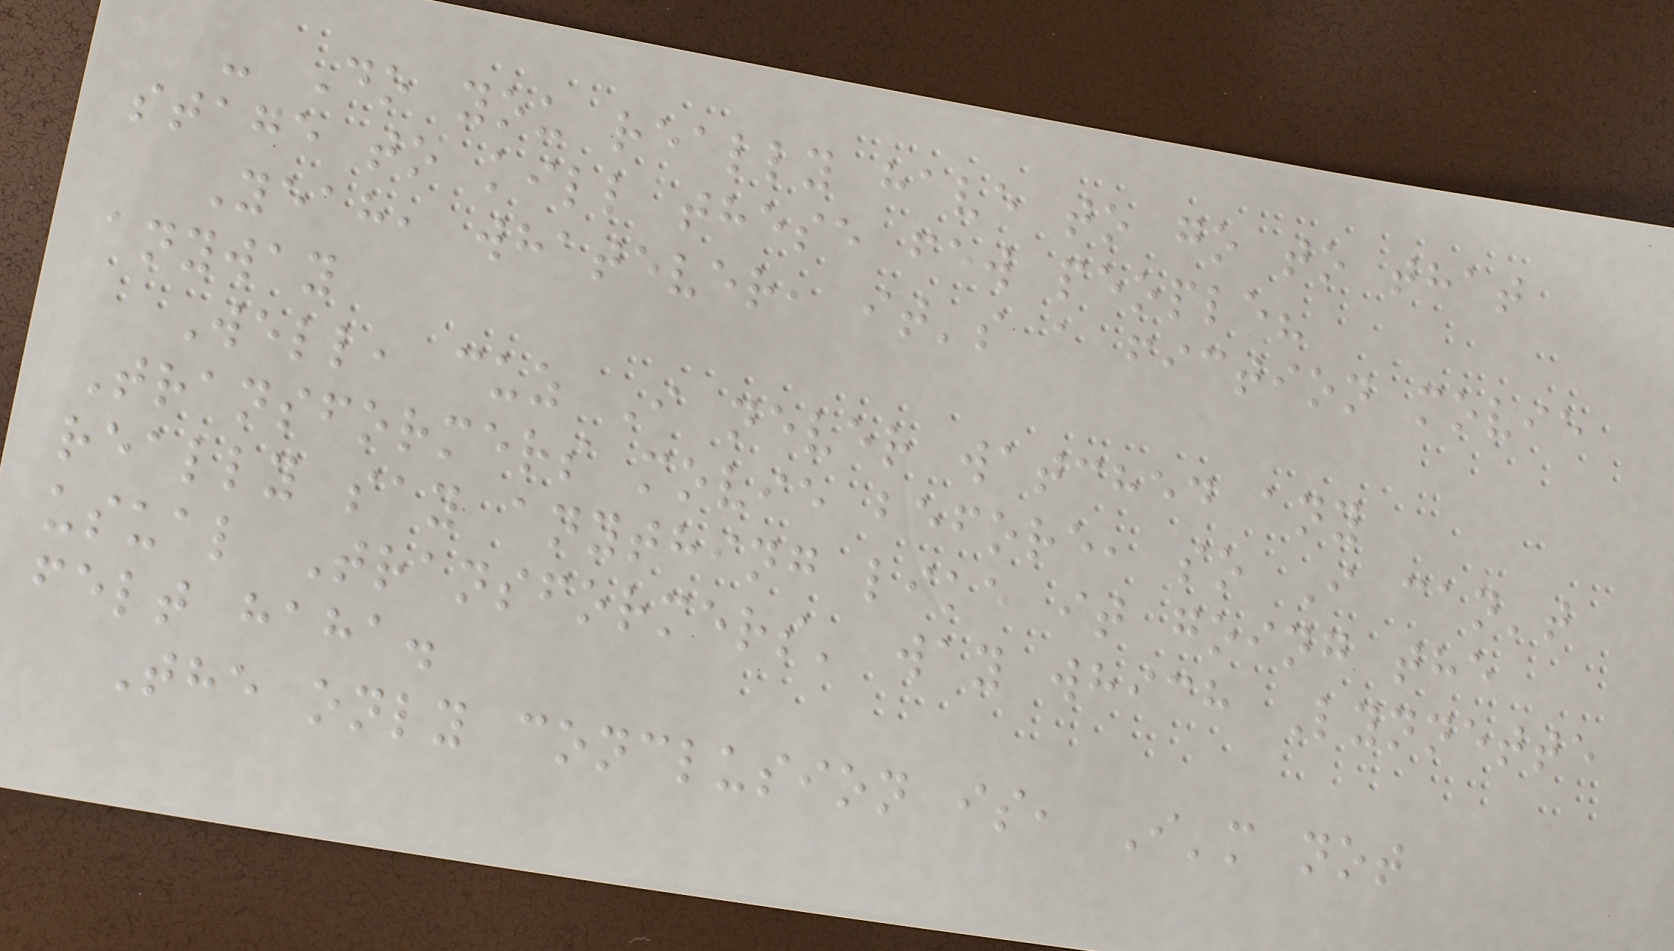- Do you really have to go to that
stage to kill these few people?
Yeah, whatever, it's a fiction movie
anyway
Well, cuz I never watched any
Transformers movie before, so I can't
really say anything like it going the
usual Transformers' way which Lynnette
felt haha.
The only conclusion is, I'm not
